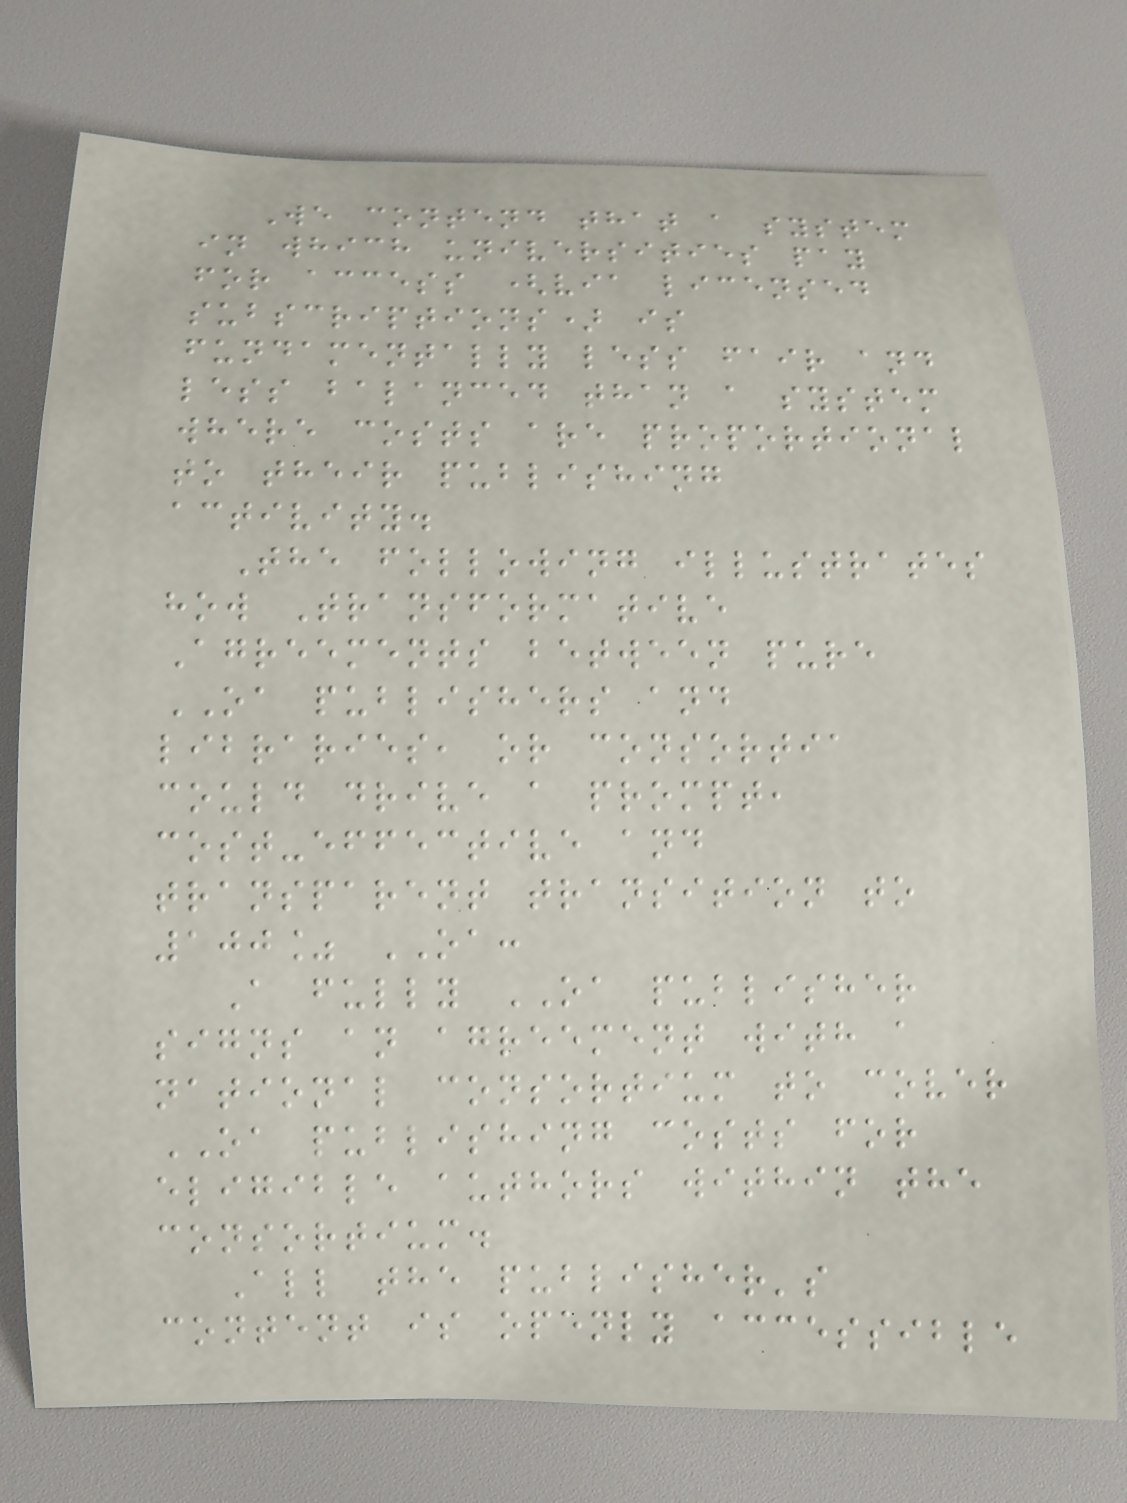We contend that a system
in which universities pay
for access (via licensed
subscriptions) is
fundamentally less fair and
less balanced than a system
where costs are proportional
to their publishing
activity.
The following illustrates
how Transformative
Agreements between pure
OA publishers and
libraries, or consortia
could drive a prompt,
cost-effective and
transparent transition to
100% OA:
A fully OA publisher
signs an agreement with a
national consortium to cover
OA publishing costs for
eligible authors within the
consortium.
All the publisher's
content is openly accessible
